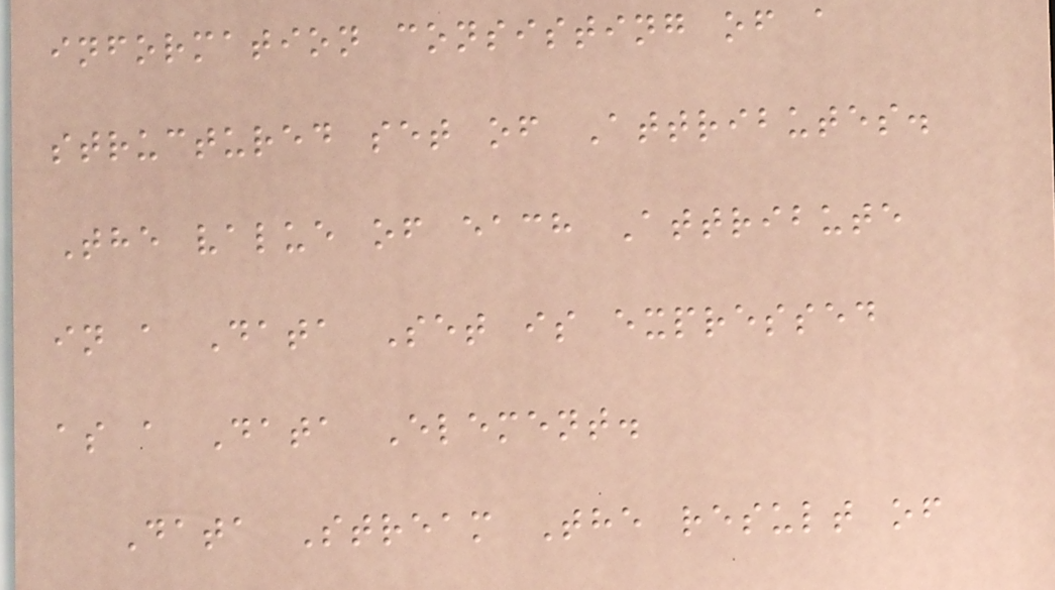information consisting of a
structured set of Attributes.
The value of each Attribute
in a Data Set is expressed
as a Data Element.
Data Stream The result of
